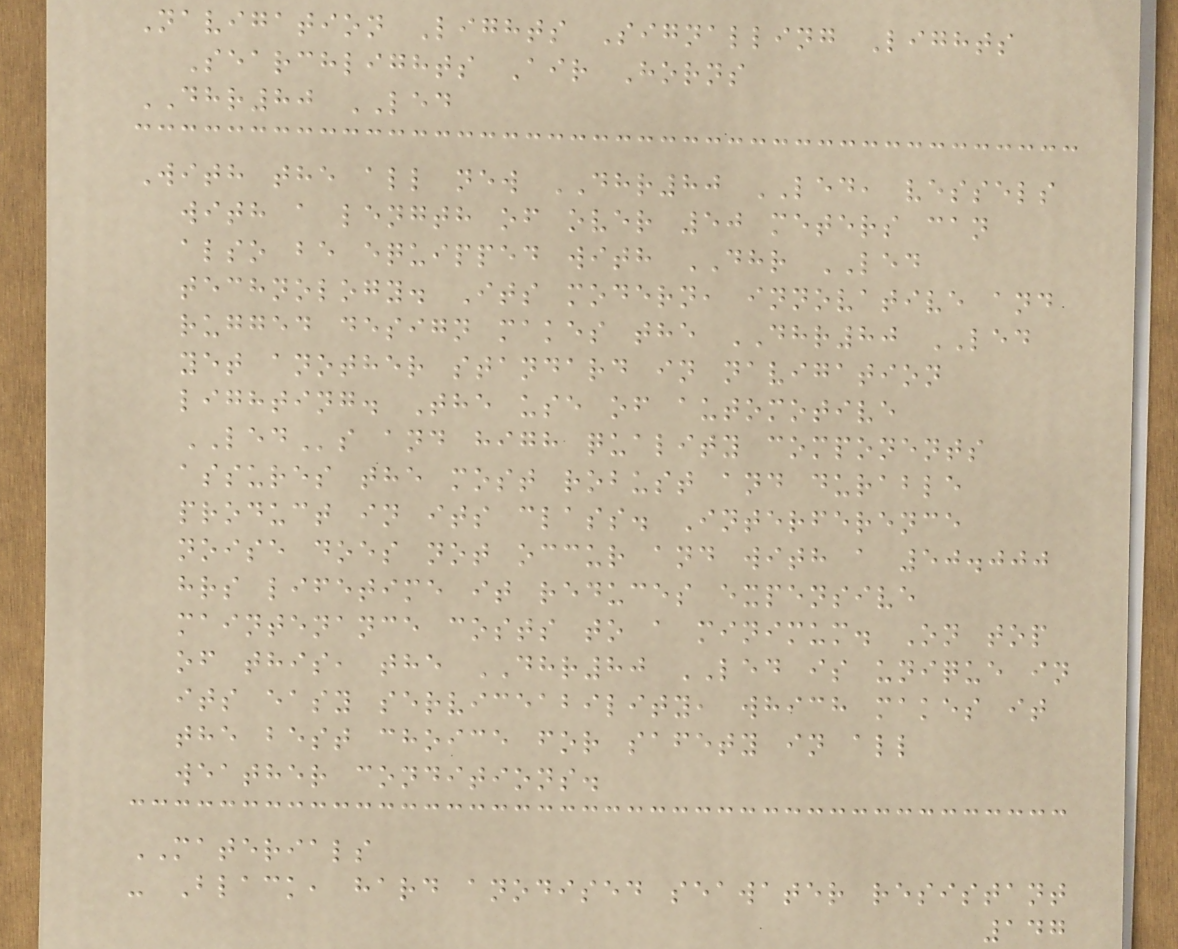Navigation Lights Signalling Lights
Searchlights Air Horns
DHR80 LED
With the all new DHR80 LED, vessels
with a length of over 50 meters can
also be equipped with DHR LED
technology. Its modern, innovative and
rugged design makes the DHR80 LED
yet another standard in navigation
lighting. The use of automotive
LEDs and high quality components
assures the most robust and durable
product in its class. Interference
noise does not occur and with a 50.000
hrs lifetime it reduces expensive
maintenance costs to a minimum. On top
of this, the DHR80 LED is unique in
its easy serviceability, which makes it
the best choice for safety in all
weather conditions.
MATERIALS
- Black, hard anodised seawater resistant
147
